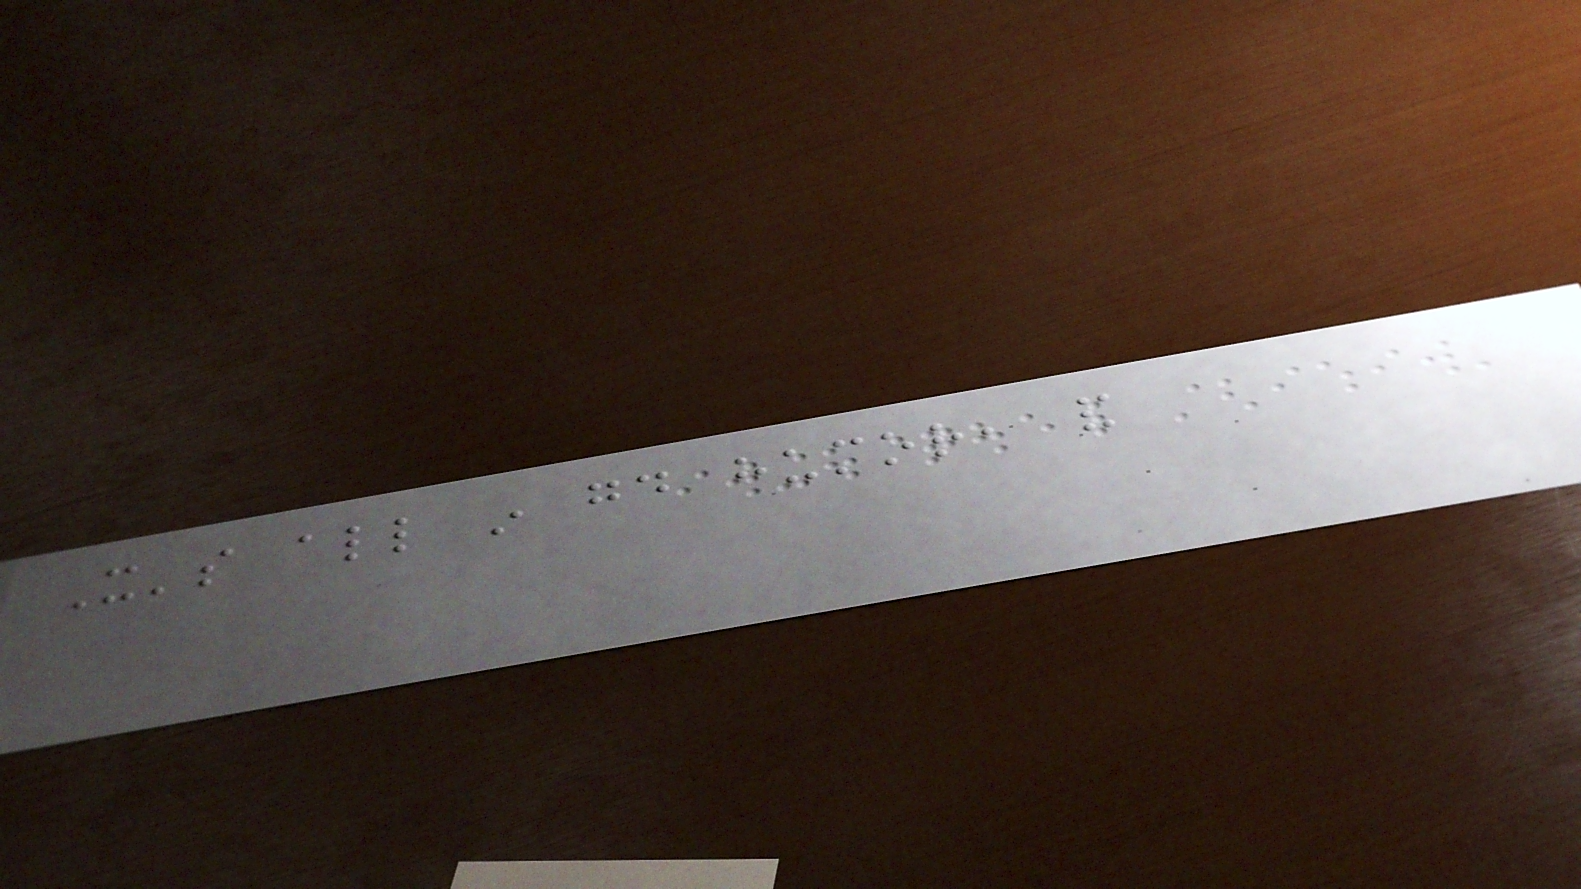It's all in good humor, and
